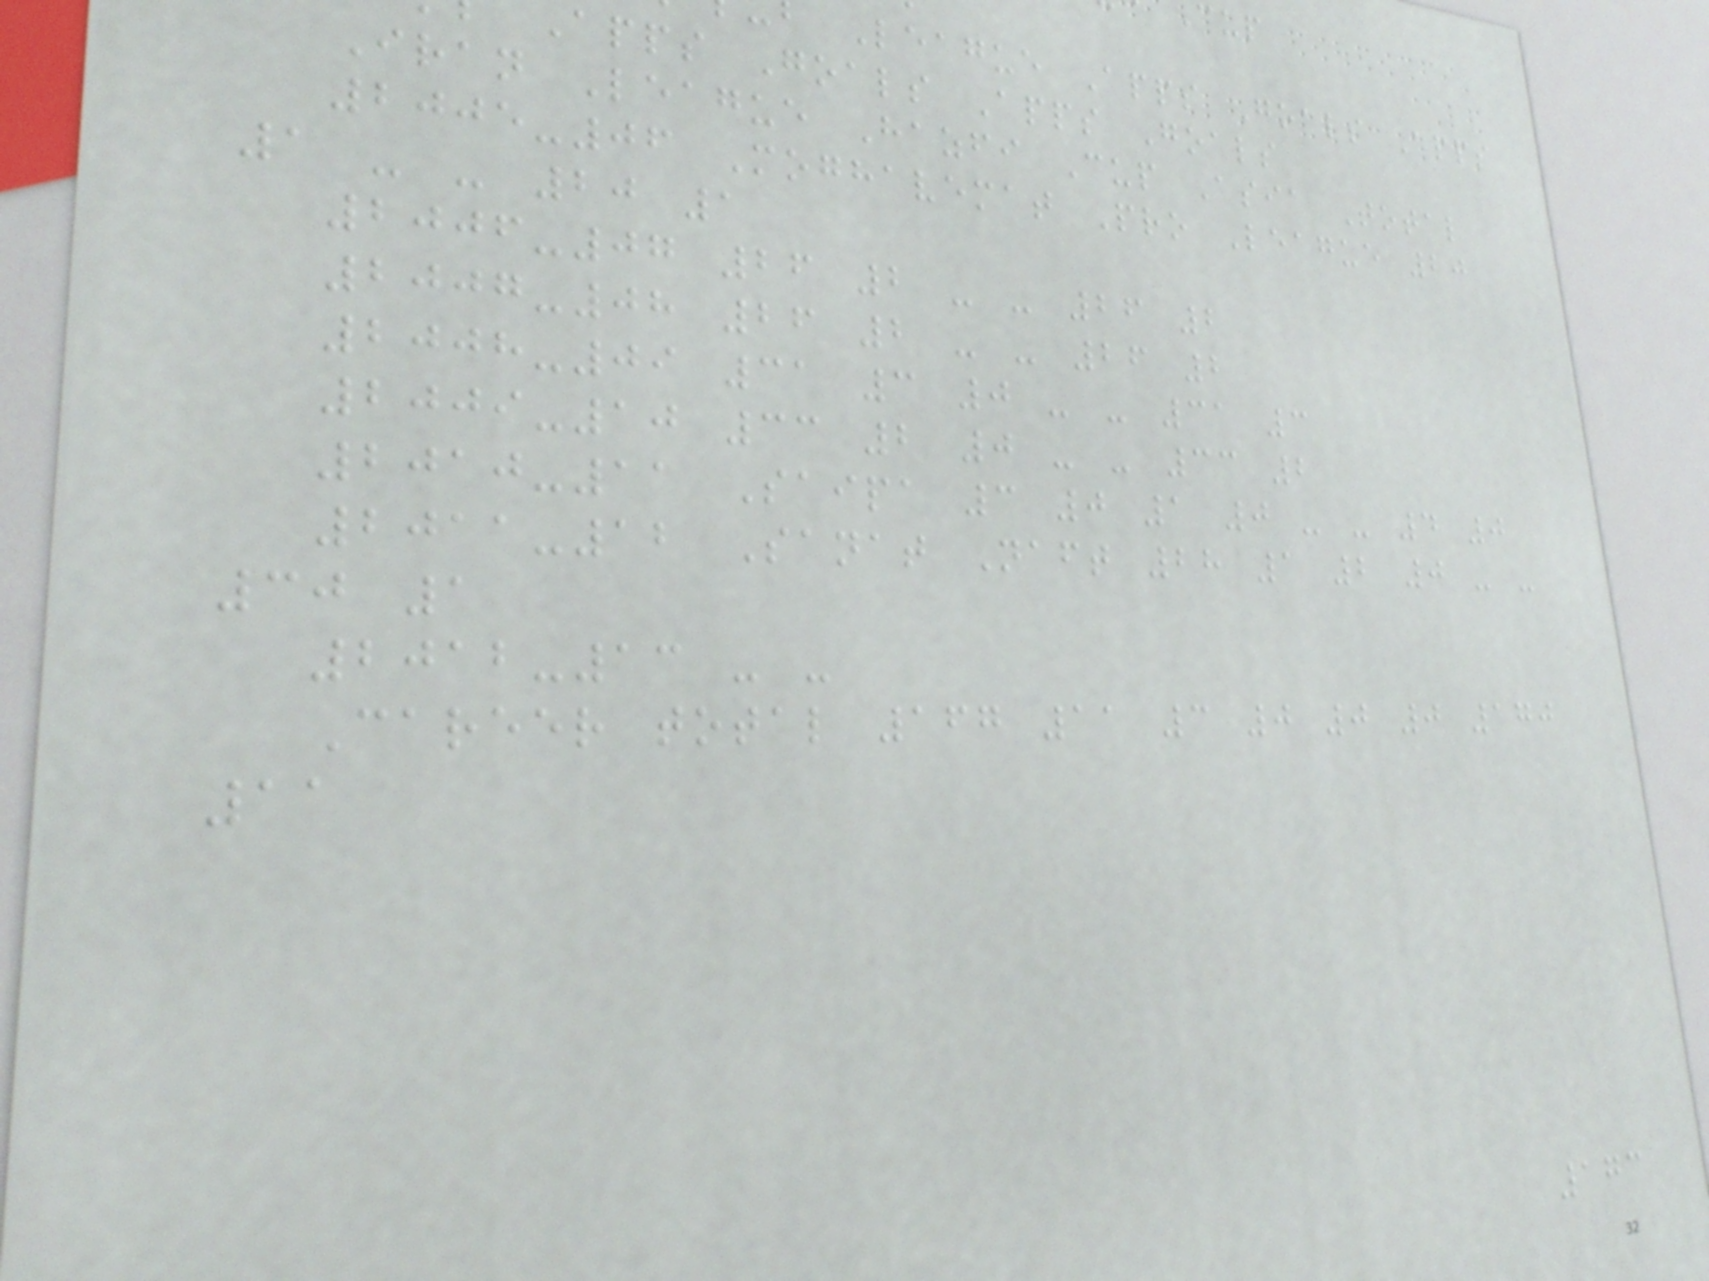League Apps Goals Apps
apps Goals Apps Goals
Iran League Hazfi Cup Asia Total
2005-06 Moghavemat Pro League 20
1 - - 20 1
2006-07 26 2 - - 26 2
2007-08 26 2 - - 26 2
2008-09 31 3 0 - - 31 3
2009-10 33 2 0 - - 33 2
2010-11 Saipa 3 0 1 0 - - 4 0
2011-12 Sanat Naft 28 1 2 0 - -
30 1
2012-13 - -
Career total 167 11 3 0 0 0 170
11
173
